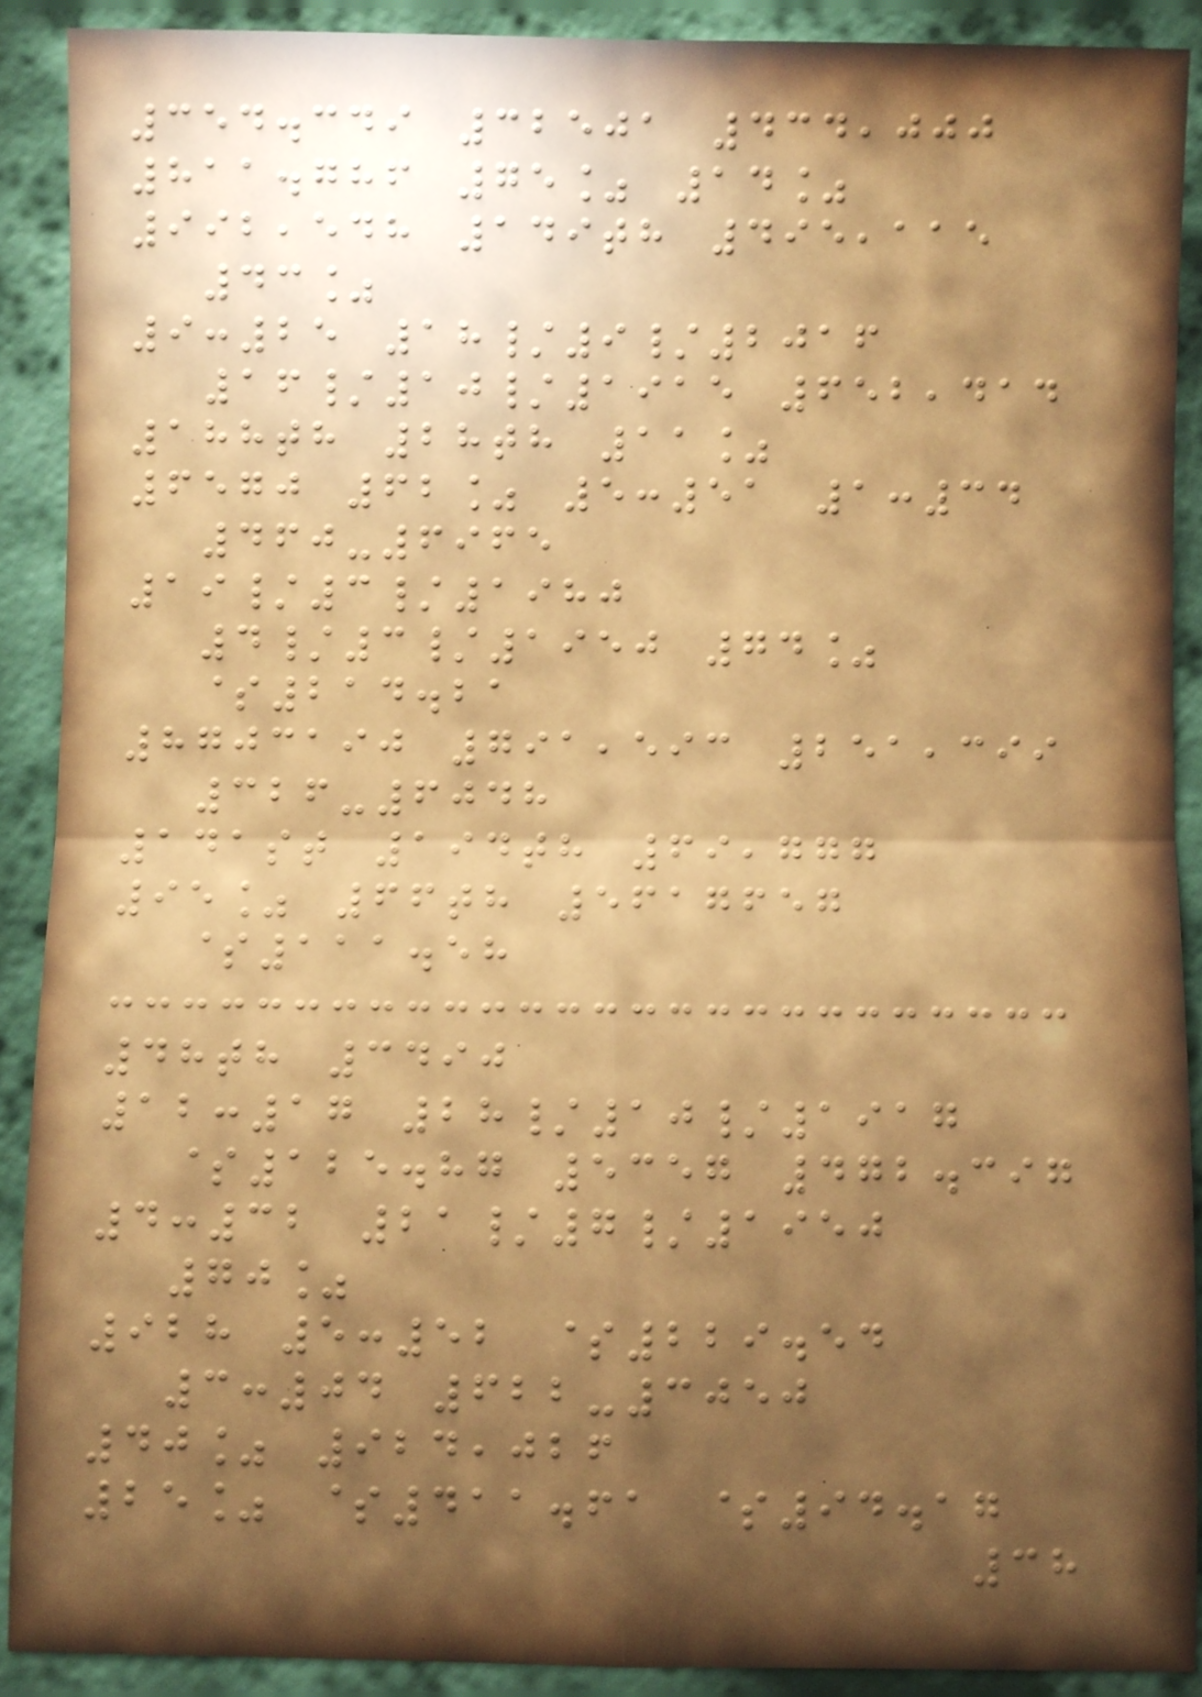354.349 32501 434,000
811.786 75% 14%
992,548 149th 495,115
43%
9:25 18/9/2016
16/10/1915 652,414
188th 28th 11%
6570 62% 5:51 1:34
460-6965
19/3/1980
4/3/1950 74%
$214.21
8703190 791,593 251,399
326-6048
141st 194th 69,777
95% 66th 5617657
$111.58
48th 3490
12:17 28/10/1917
$125.87 5357 472.397
4:32 21/7/1950
70%
928 5:52 $229.54
3:04 622-3050
40% 924,026
25% $411.61 $94.17
38
